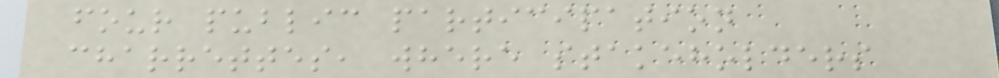four public participation
charrettes, where stakeholders
